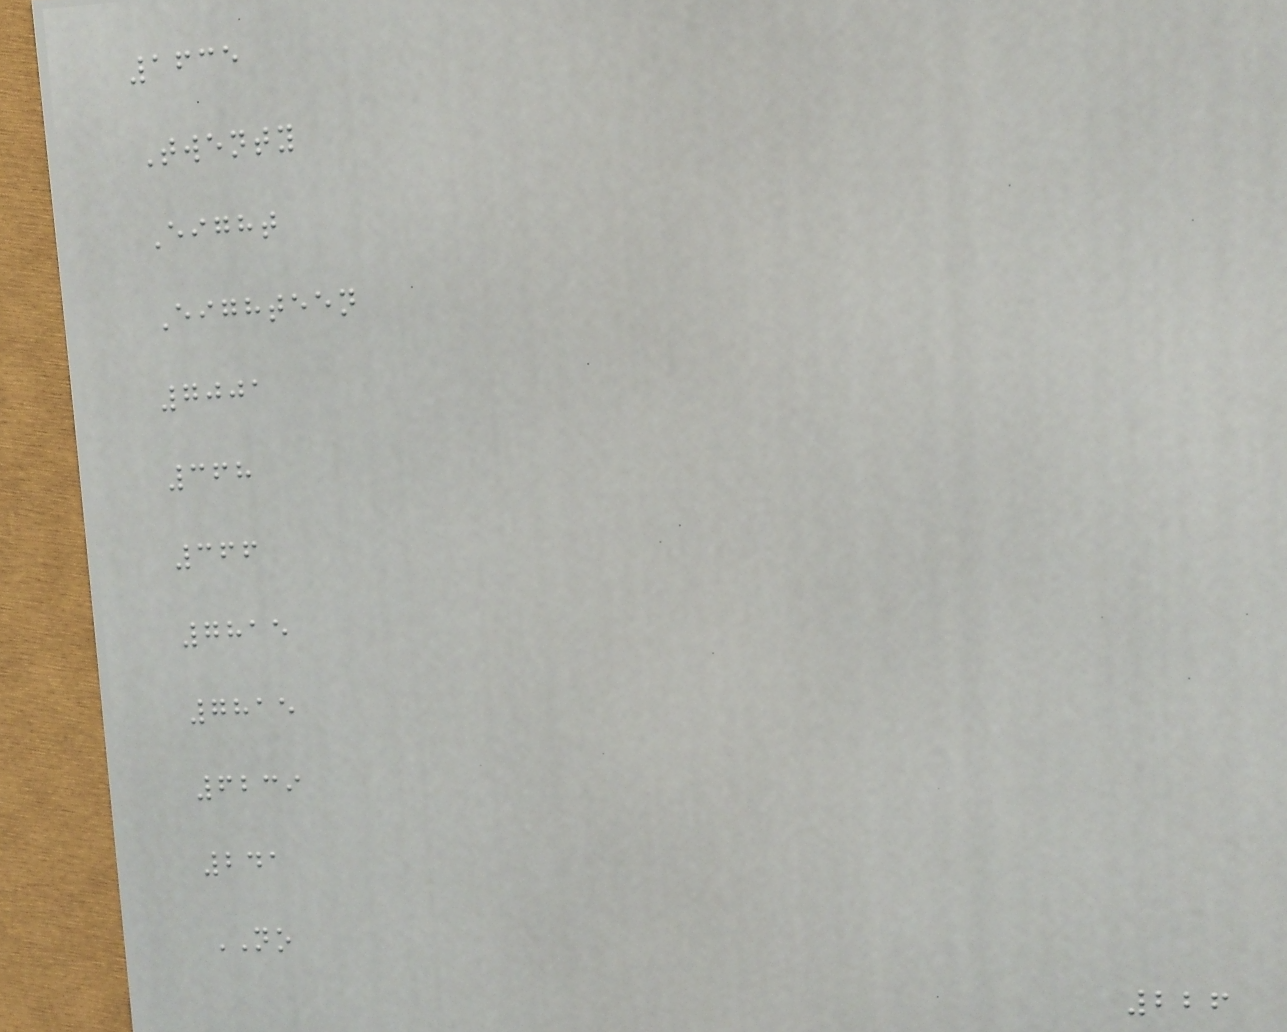1635
Twenty
Eight
Eighteen
7001
368
366
7815
7815
6239
241
NO
226
